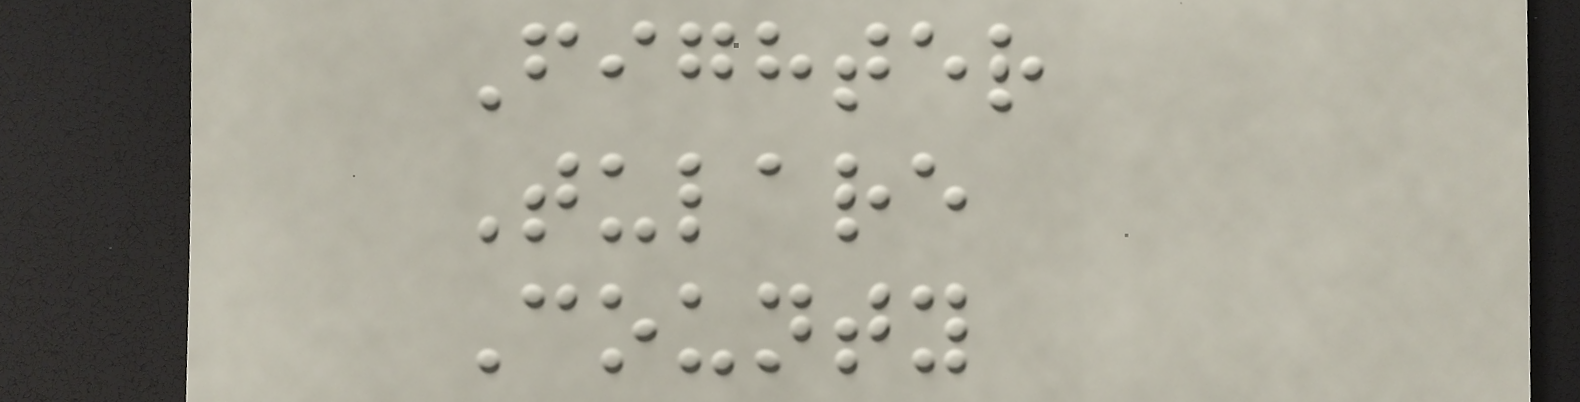Fighter
Tulare
County
